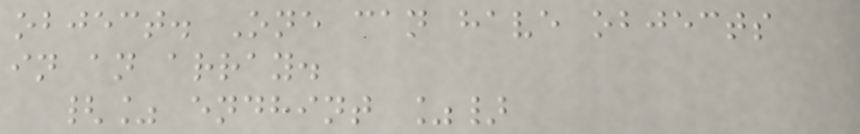object. One can have objects
in an array.
{% endhint %}
